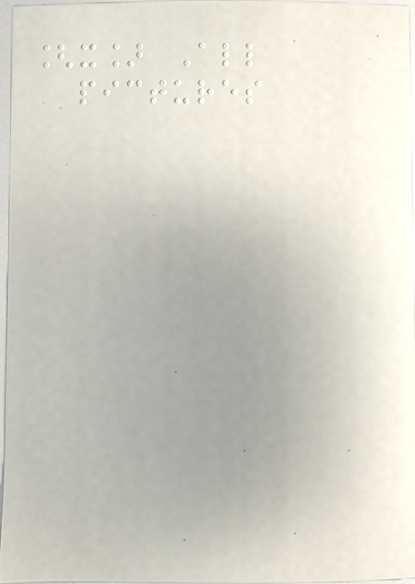[x] All
pictures
